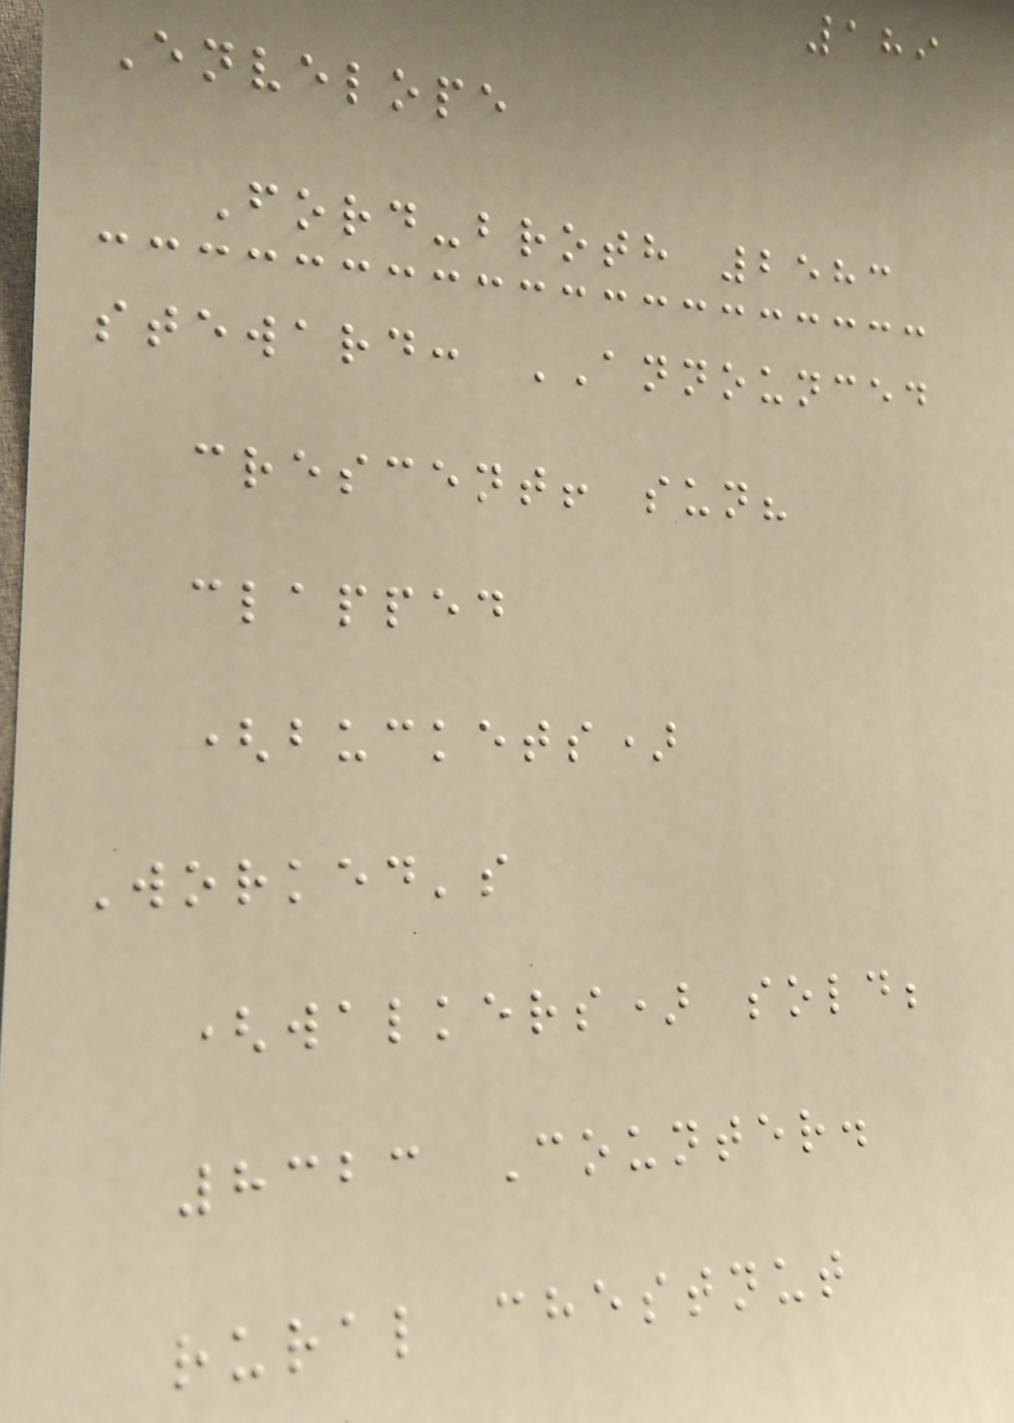189
Envelope
Ford-broth 2583
steward: ANNOUNCED
crescent! sun?
clapped
(buckets)
Worked's
(walkers) sold;
8323 Counter.
rural chestnut
